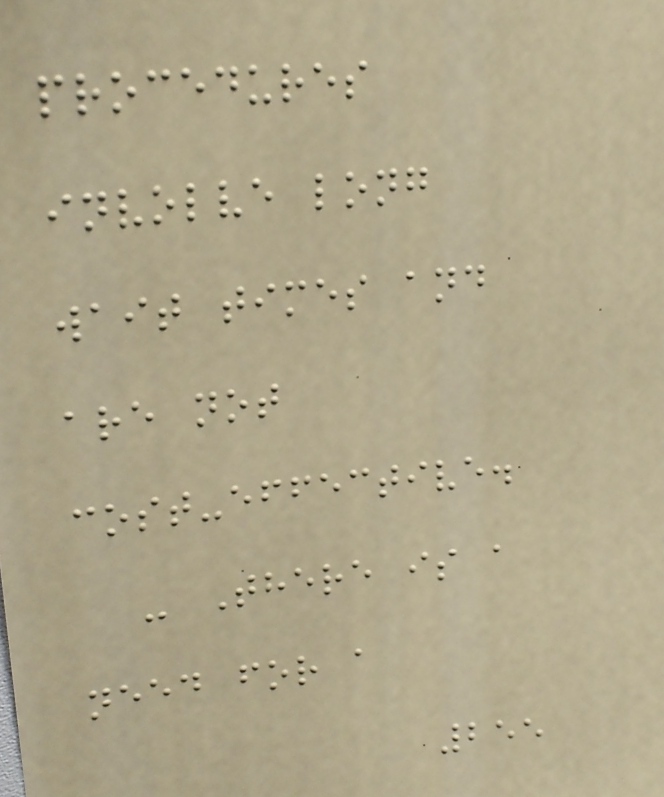procedures
involve long
wait times and
are not
cost-effective.
- There is a
need for a
255
